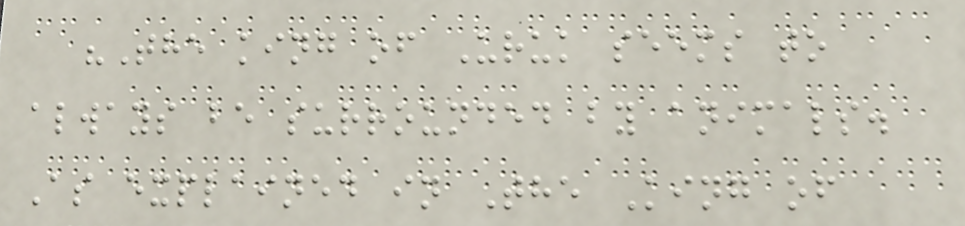"The king of Uruk seems to
always be surrounded by animals.
As explained in The King of
